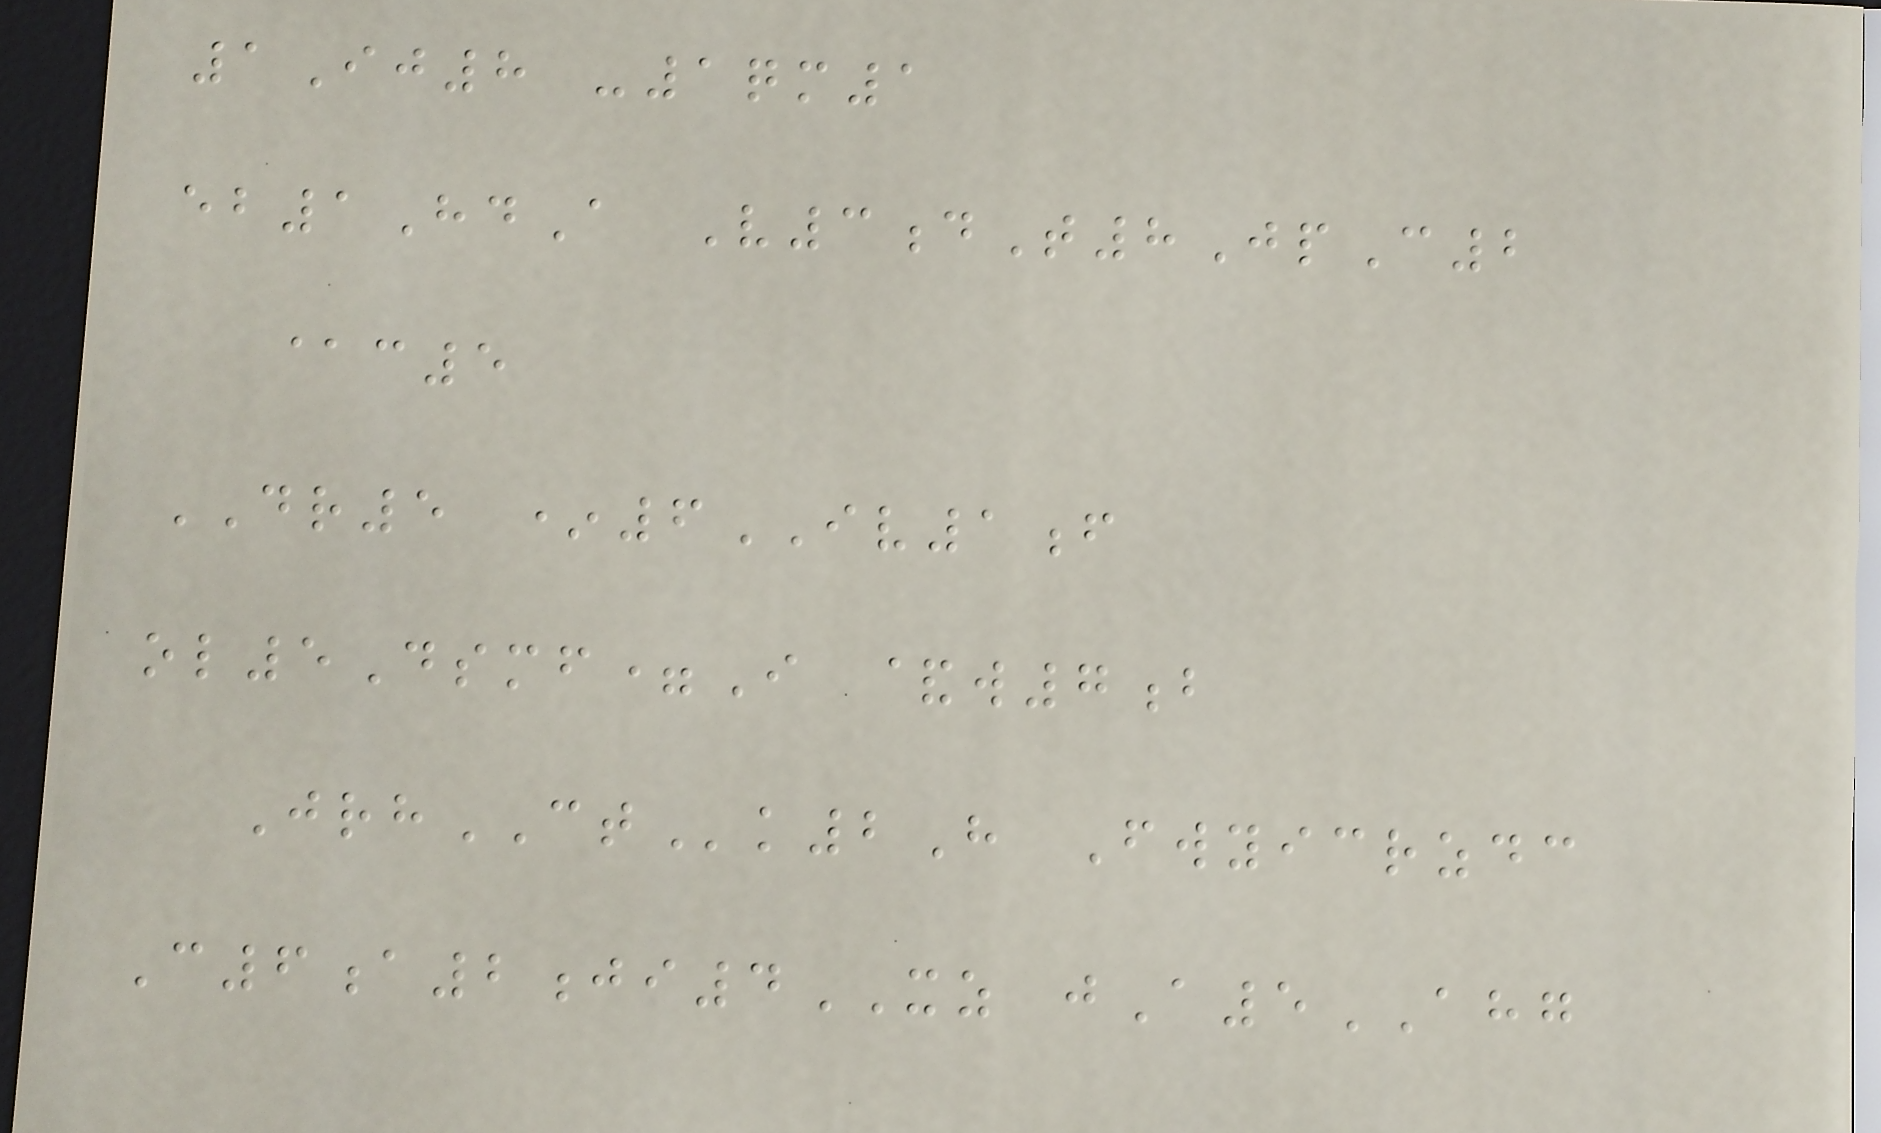1Ij8 -1qm1
eb1HdA V3dT8JpC2
@c5
DR5 *6IV1f
ol5Dsmf=I &w7b
JrhCTk2H Fwyicrzdc
C6a2ji4XZ jA5AHG
